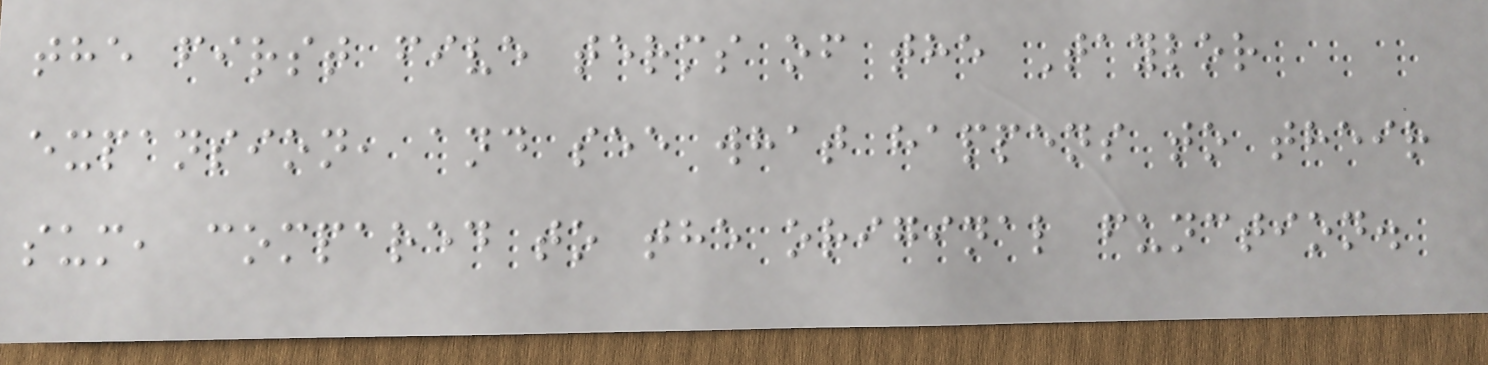the first five terms of the Taylor
expansion, and see what happens to their
sum, compared to the original function.
